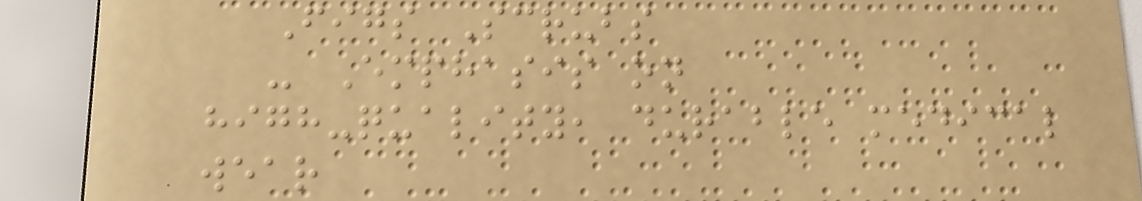Figs Scrubs
- Emphasis on
high-quality, durable medical
wear
